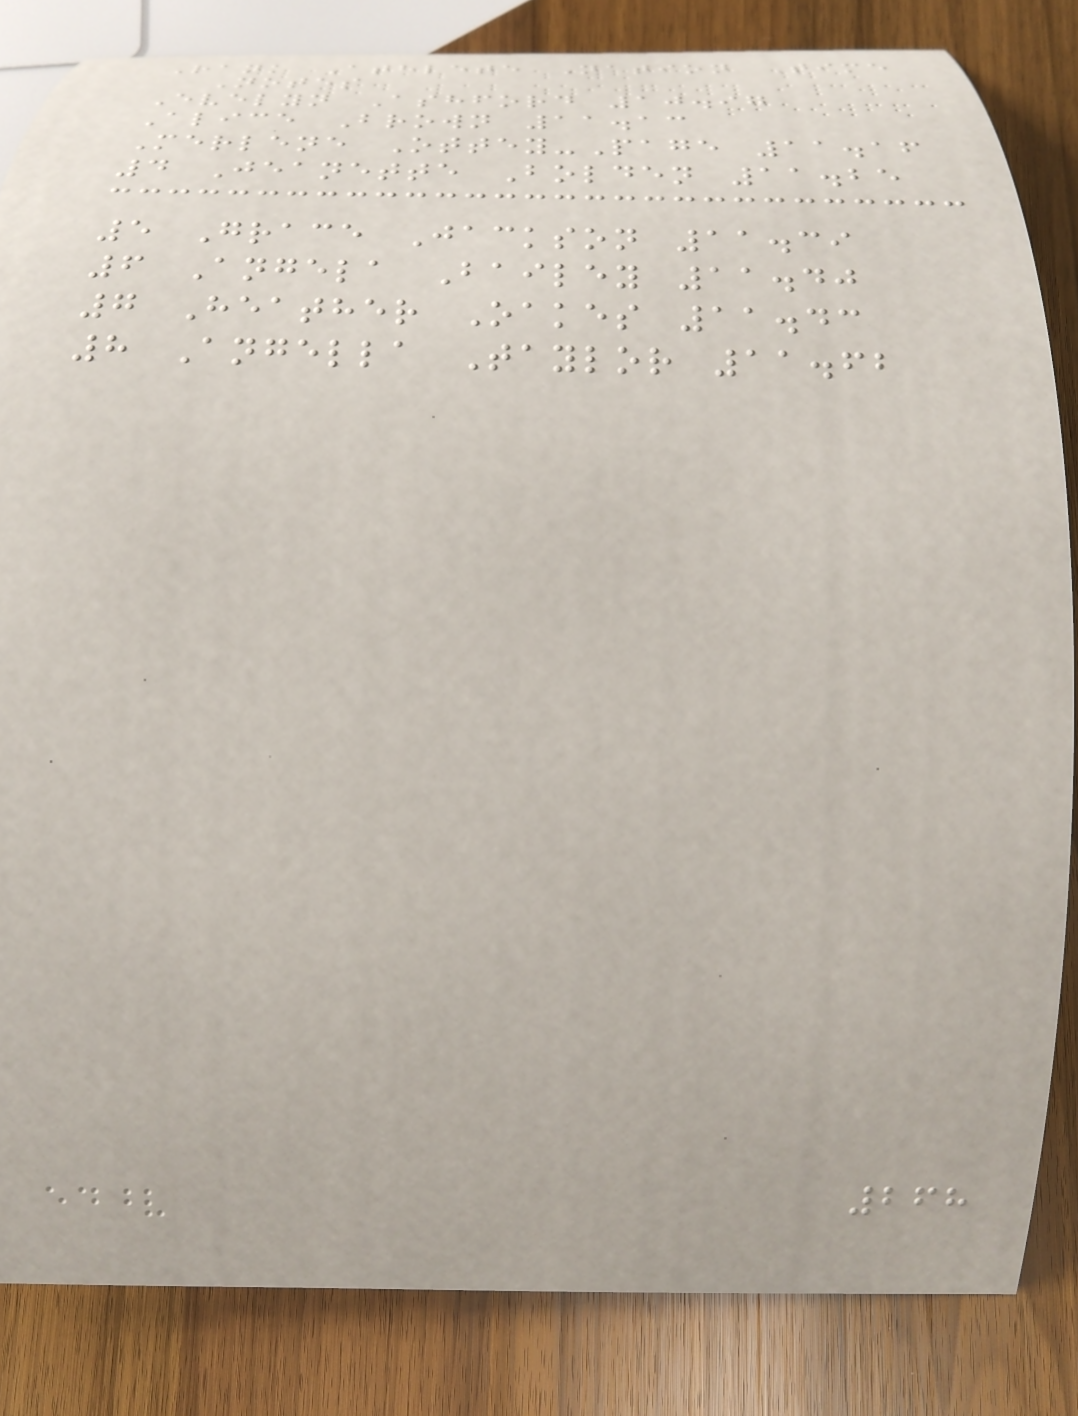Rank Athlete Nation Time
Notes
Evelyn Ashford 10.97
Alice Brown 11.13
Merlene Ottey-Page 11.16
4 Jeanette Bolden 11.25
5 Grace Jackson 11.39
6 Angela Bailey 11.40
7 Heather Oakes 11.43
8 Angella Taylor 11.62
268
